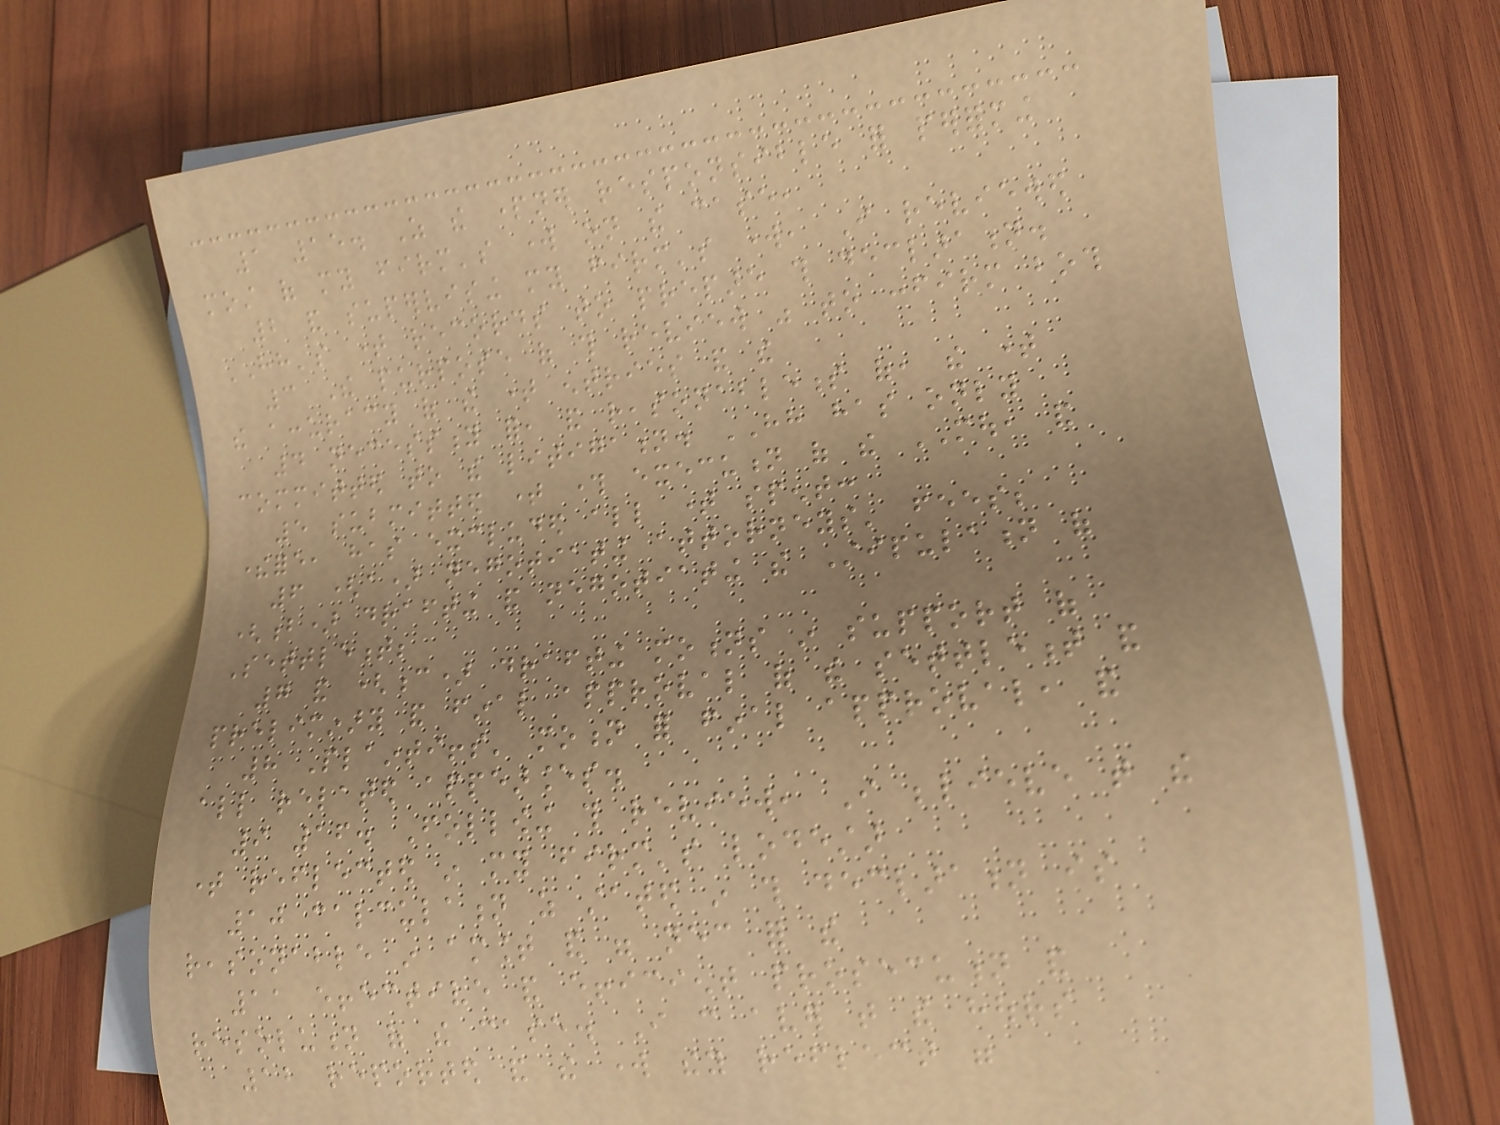1 15. As the partner responsible for performing
most of my firm's work on the case,
2 and supervising my firm's work, I reviewed
HH's time records to prepare this declaration.
3 The purpose of this review was to confirm both
the accuracy of the time entries and the
4 necessity for, and reasonableness of, the time
committed to the litigation. HH has only
5 submitted time through execution of the MOU, and
therefore, has excluded all time spent:
6 (a) negotiating attorneys' fees;
(b) drafting and negotiating the Stipulation of
Settlement;
7 and (c) drafting motions in support of
preliminary and final approval of the settlement and
8 Plaintiffs' motion for final approval, and
all related appearances.
9 16. Following this review, I believe that the
time reflected in my firm's lodestar
10 calculation as stated in this declaration is
reasonable in amount and were necessary for the
11 effective and efficient prosecution and
resolution of the case. I can aver that the hours
12 reported and the work they reflect were
